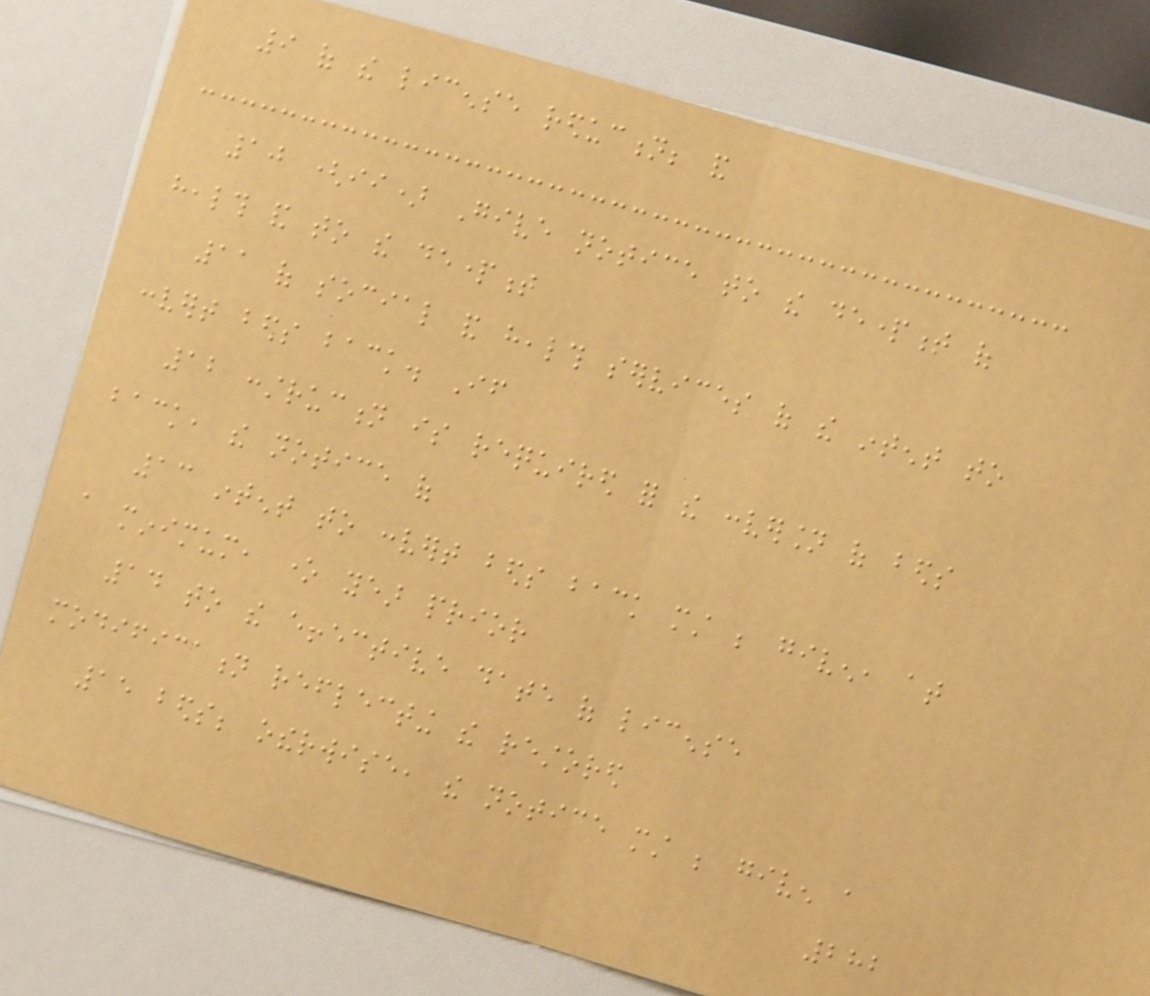9 of the license reduction; and
10 (ii) Give notice to the department of
health and to the department
11 of social and health services of the intent to
convert beds back. If
12 construction is required for the conversion of beds
back, the notice of
13 intent to convert beds back must be given, at
a minimum, one year prior
14 to the effective date of license
modification reflecting the restored
15 beds; otherwise, the notice must be given a
282
